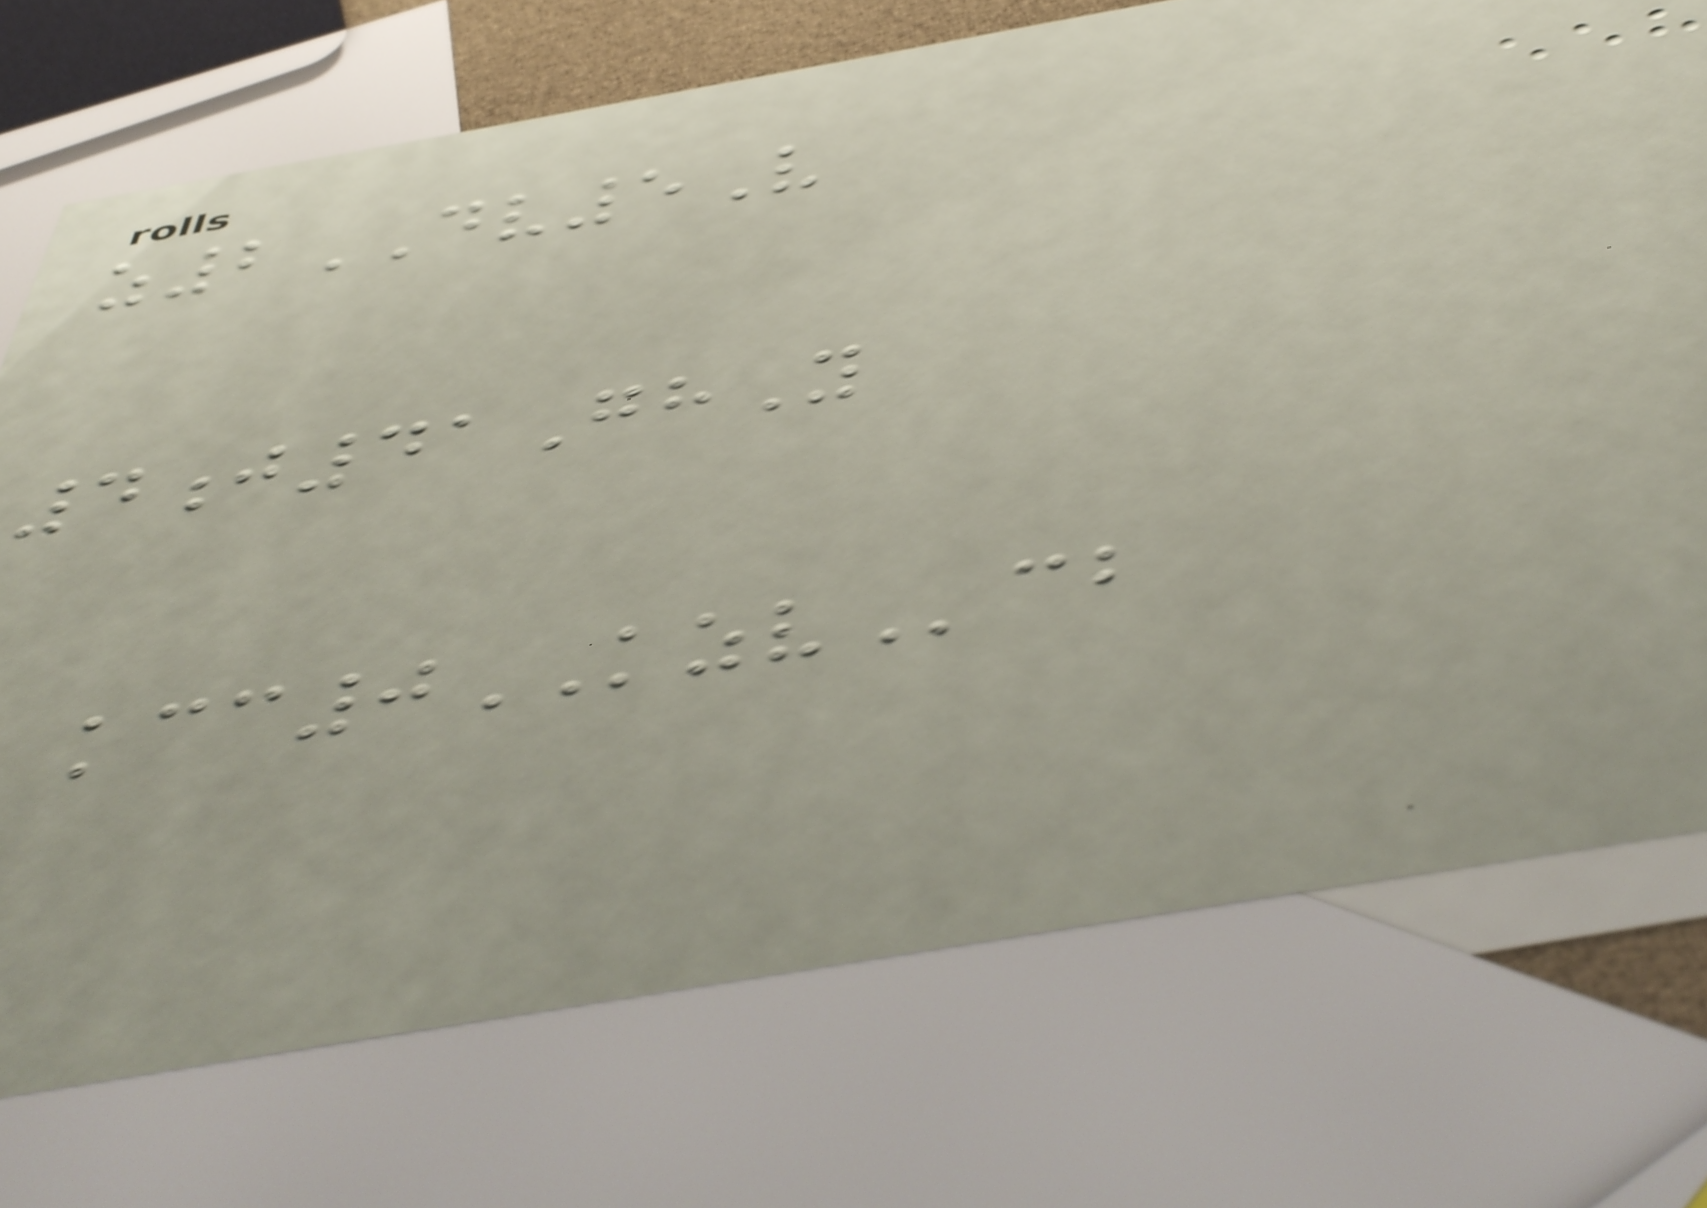z2DV5V
4j41GhY
kcc0KZVcb
